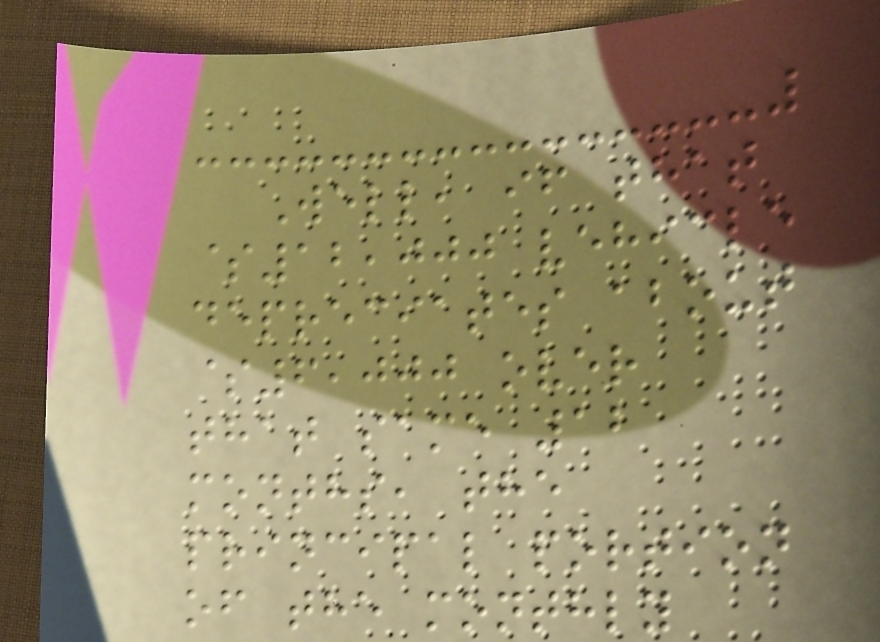Well, if that
$12,000 vehicle
depreciates about
$6,000 over
that same 12
months, the
principal portion
of the monthly
